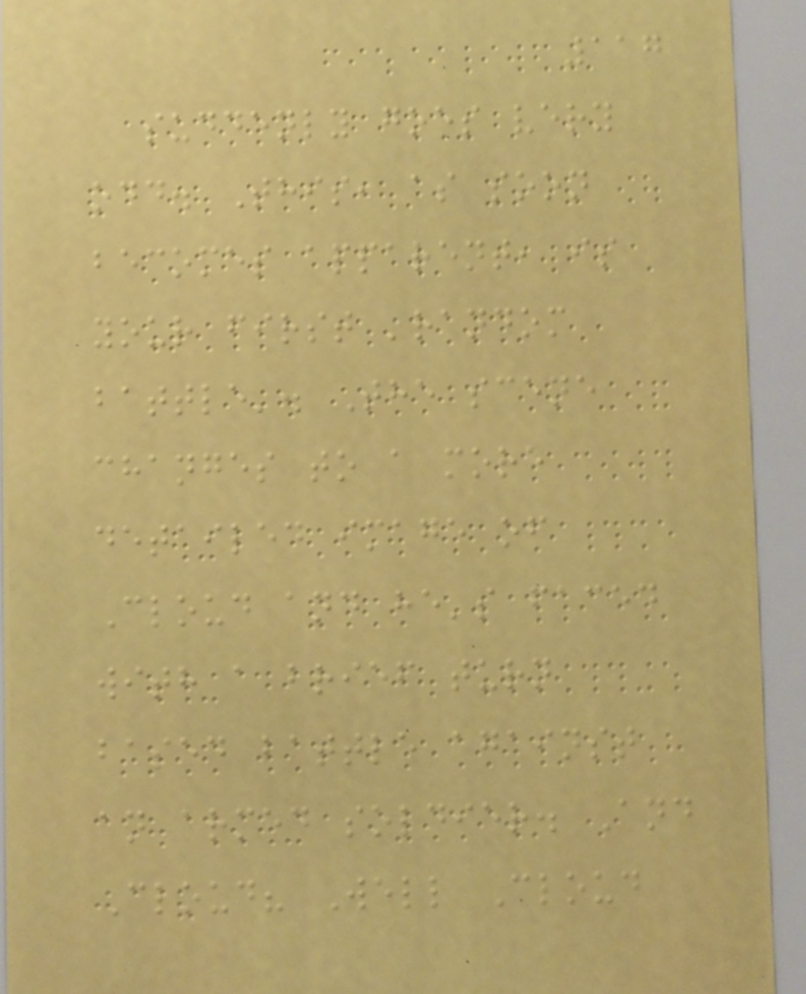117
suddenly goes very
odd. This, as soon
becomes apparent, is
your first 'random
battle'. The scene
changes to a more
detailed image of
Cloud and he's faced
with a brief turn
based battle against
an armed soldier. And
Cloud? Well Cloud
